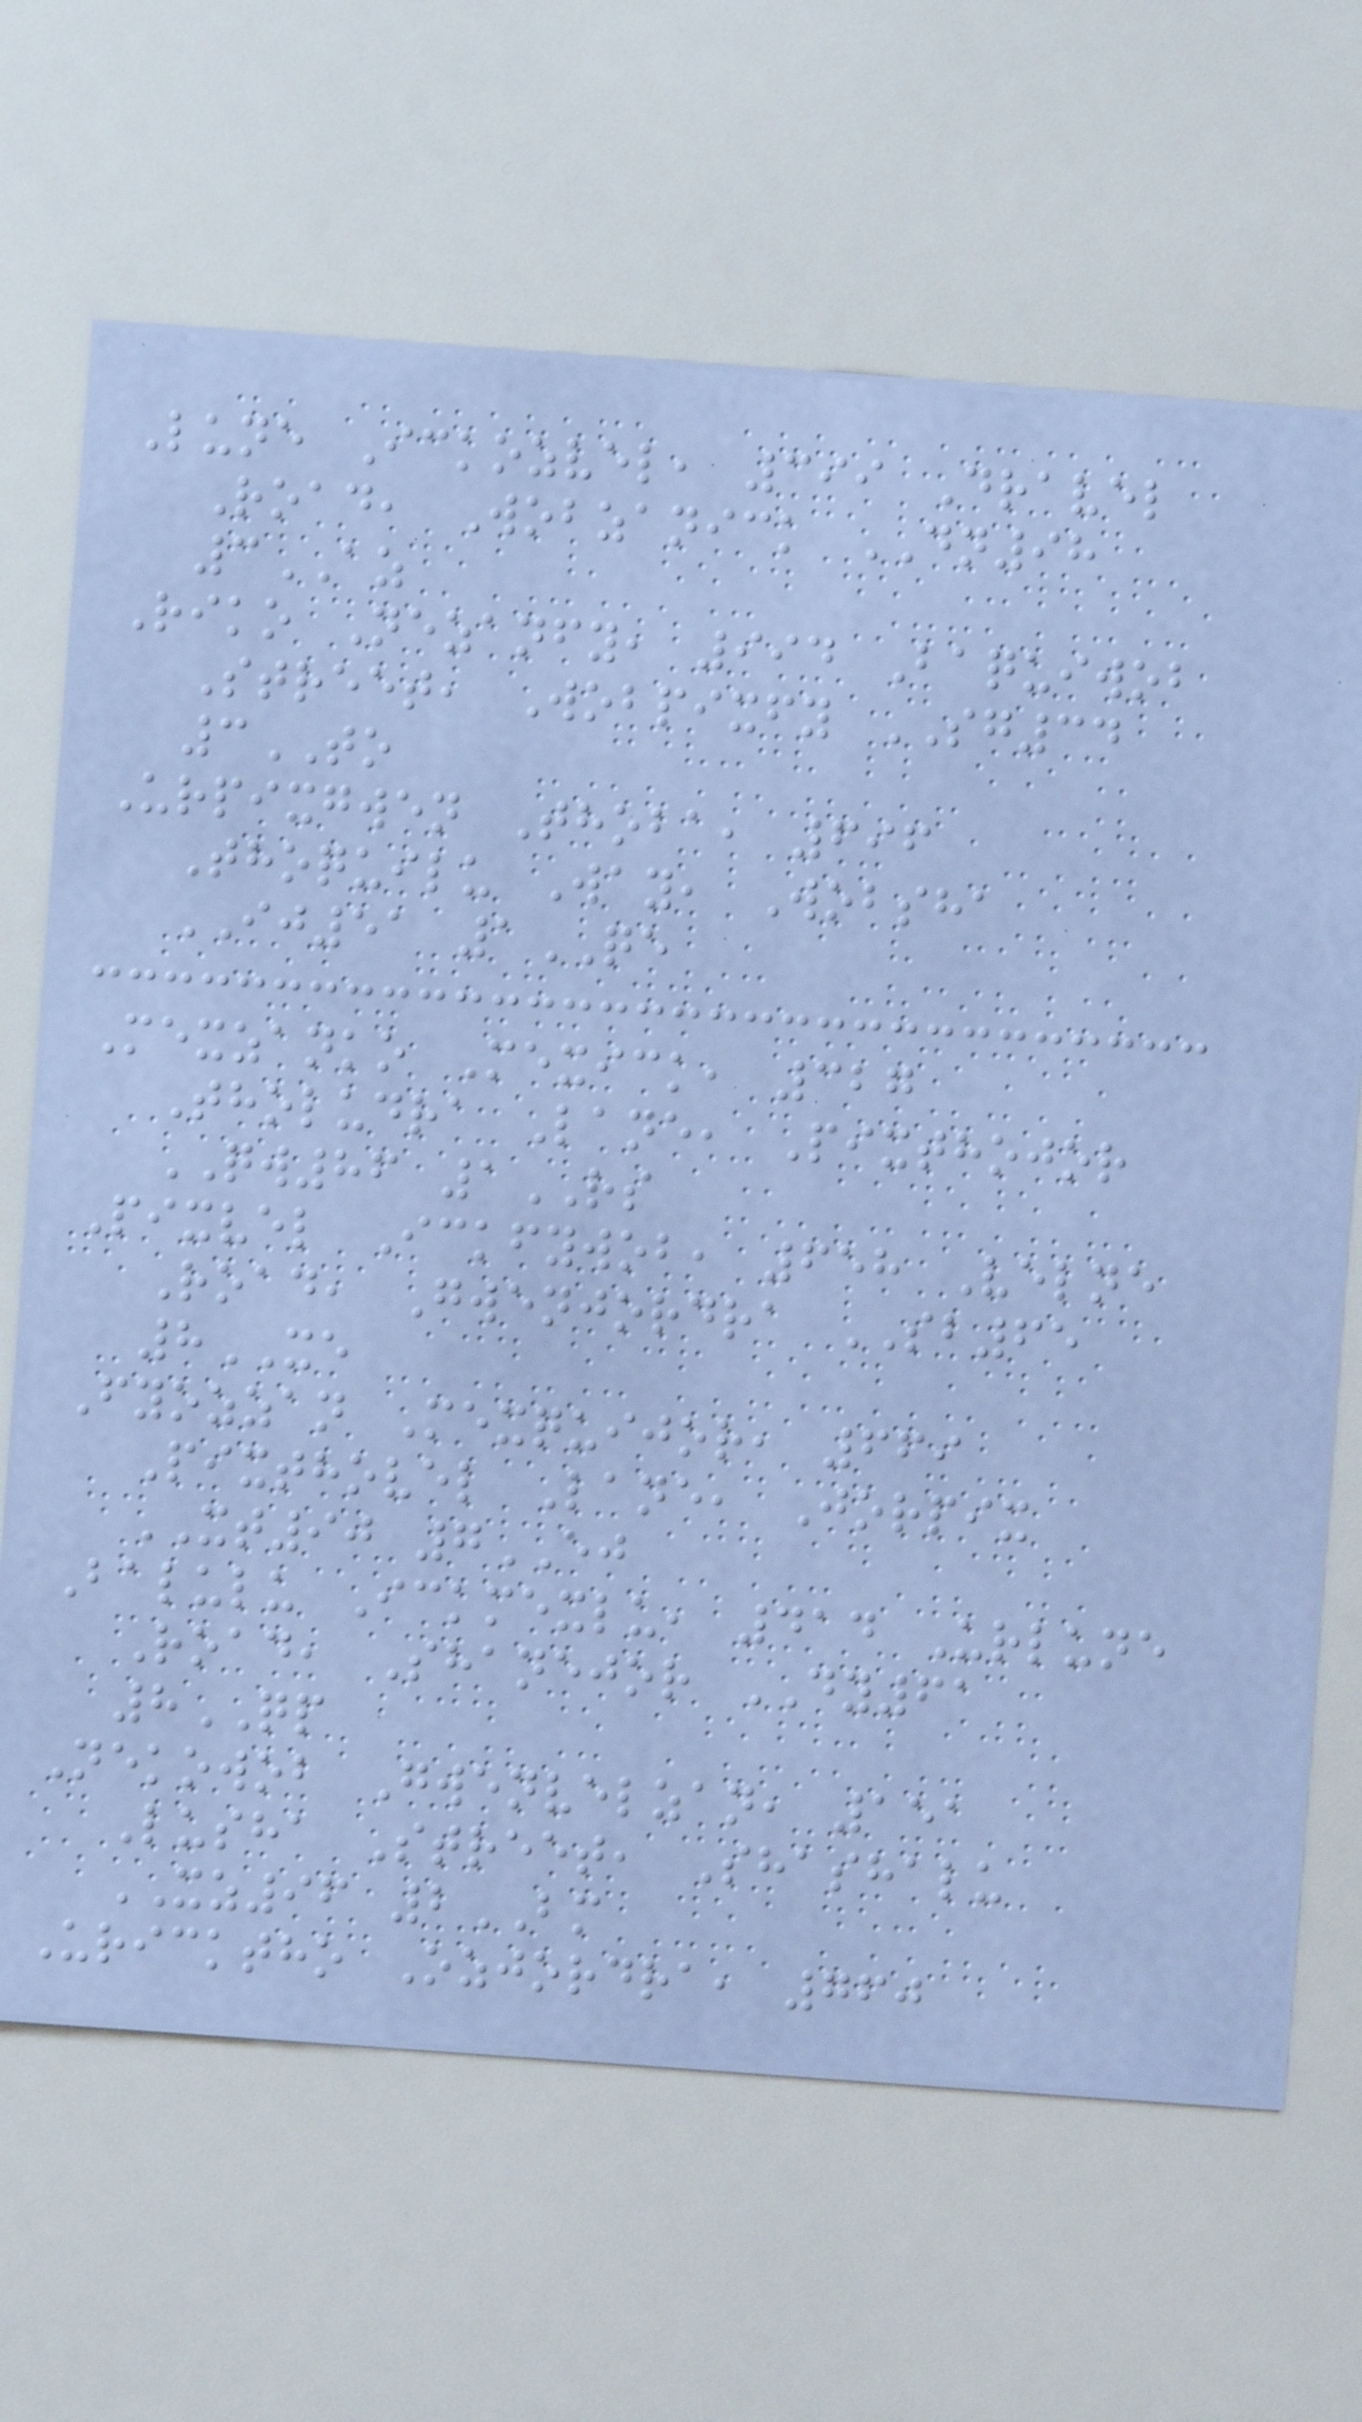Lune Ickozvel, 399 Dravel
Road, Wobzanick DN98
3AZ
Riko Nezanfy, 994 Baquiwob
Street, Wobpixfy SG34
3TO
Urpixgwen Thoba, 696
Thoquilu Way, Wobsha
IJ51 1QE
Mexzanko Mexick, 327
Tholudra Lane, Pixthojor
QW86 1RS
Pixvel Ickfywob, 658 Velne
Road, Gwenjordra SB65
8XE
Fyozzan Mexquijor, 669
Pixthovel Lane, Jorpix
XT90 7EJ
Balulu Ickmexlu, 414 Urlune
Road, Shanejor DY61
8QP
Nekowob Gwenvelzan, 151
Lusha Street, Shashalu
XZ96 2BM
Uricktho Ozjordra, 760
